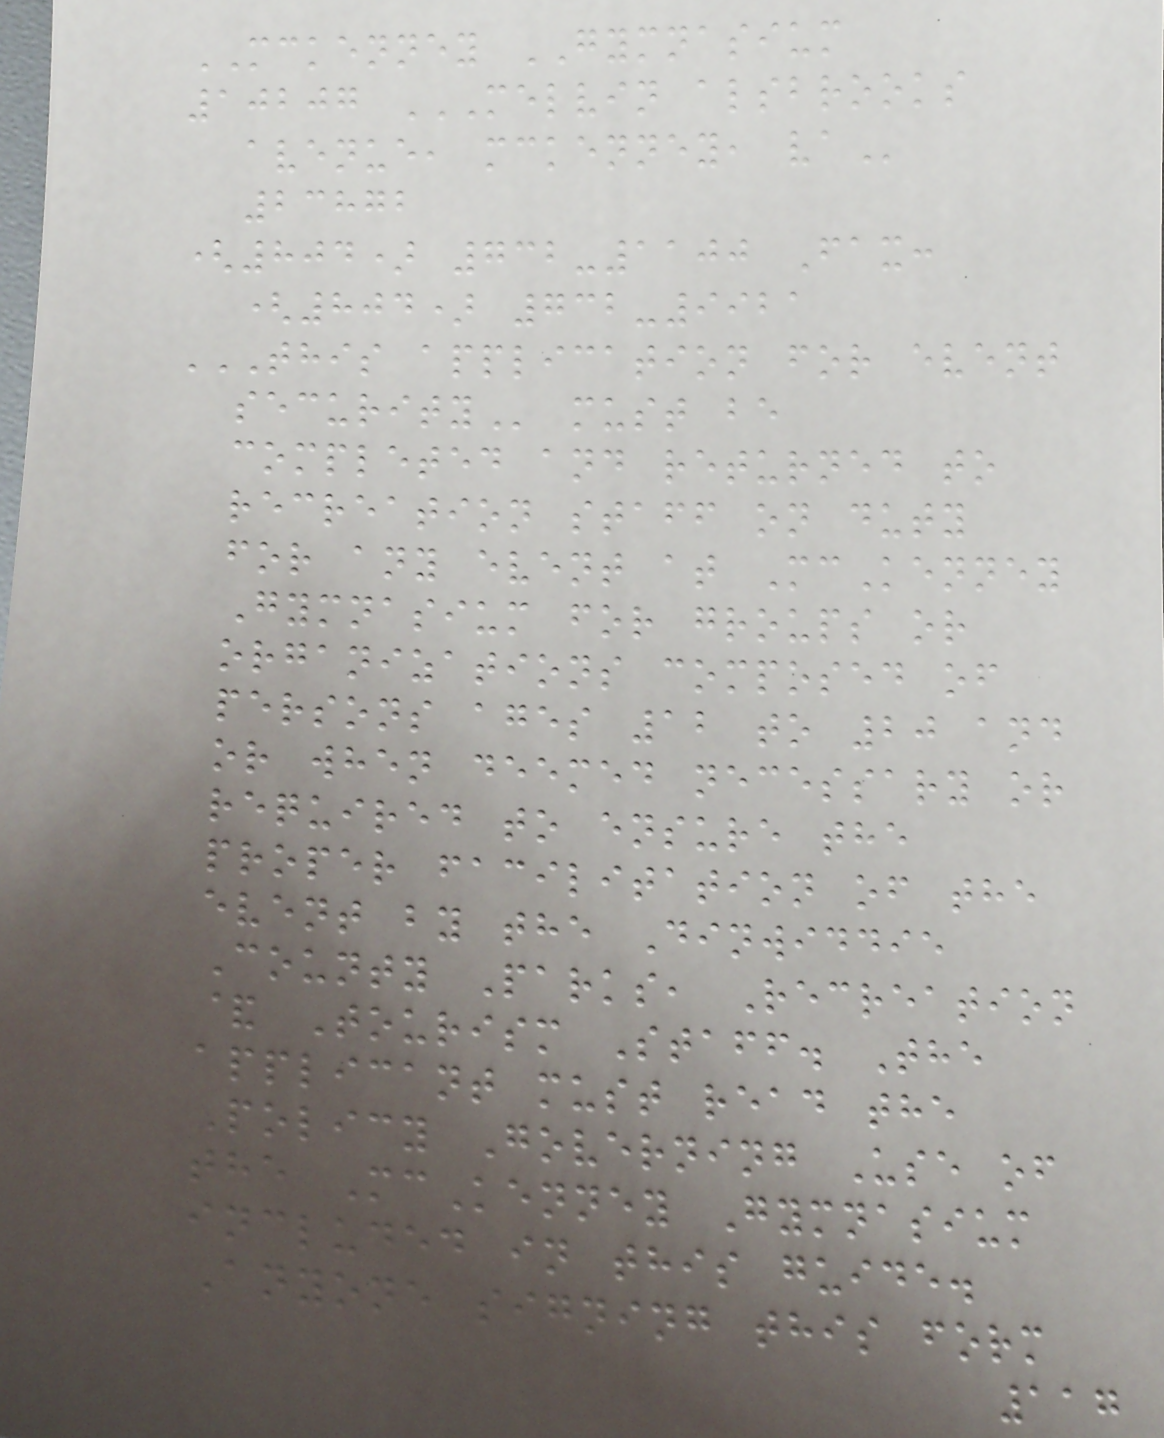MCKENNEY GYMNASIUM
10207 MELVIN ALSBROOKS
AVENUE, MCKENNEY, VA
23872
(804) 732-1100 Fax:
(804) 732-9921
THIS APPLICATION FOR EVENT
SECURITY must be
completed and returned to
recreation staff on duty
for any event at McKenney
Gymnasium for groups or
organizations composed of
persons ages 12 to 20 and
or when deemed necessary or
required to ensure the
proper facilitation of the
event by the Dinwiddie
County Parks, Recreation
& Tourism Staff. The
applicant must read the
Policy Governing Use of
the McKenney Gymnasium
included in this guide.
Anyone signing this form
117
